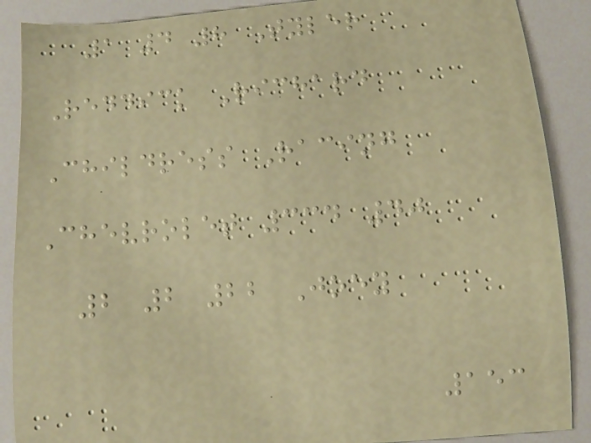1 4 8 Tyler
Reddick Richard
Childress Racing
Chevrolet 334 40
2 2 22 Joey
153
